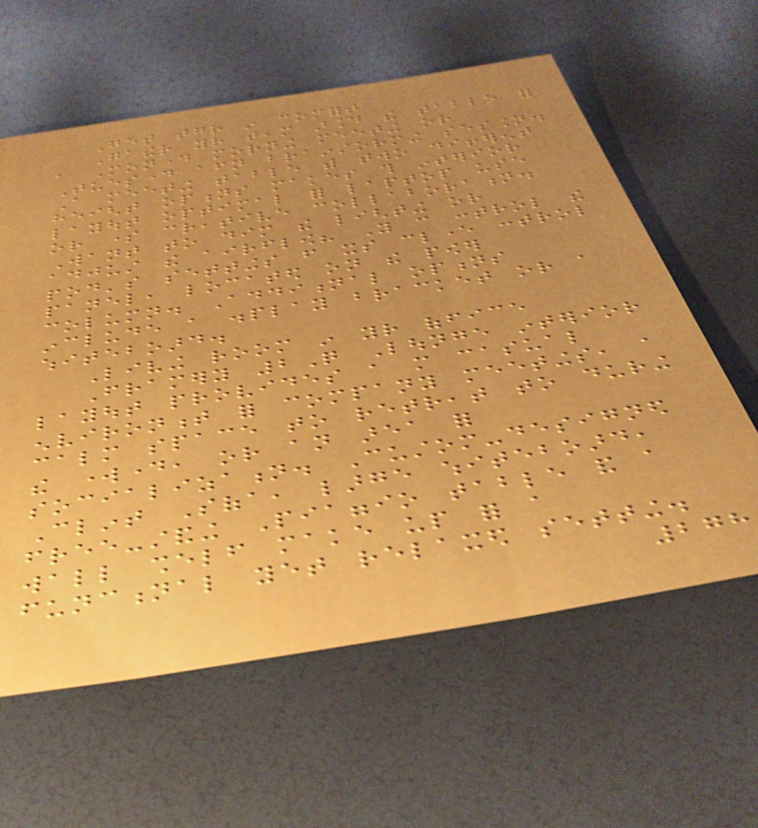Get together in comfort
Gather your team around the table for
a Monday morning meeting or
Tuesday afternoon brainstorming session.
A meeting table with two different
height options makes this interior
layout optimal for laptop use
or some creative collaboration.
Want to dim the lighting or
adjust the airflow? You can control the
pod's settings from its clever control
panel, located on the power
column. Additional options
include a display bracket or a
whiteboard.
Living room in your office
Framery 2Q Lounge interior
layout provides a more casual
environment for company meetings, a
calm space to retreat to during
the workday, or an area for
socialization. Custom-designed
Clint Sofa, large whiteboard,
free-standing Piaggio table and a
wall shelf make up for a
functional yet relaxed setting.
278
